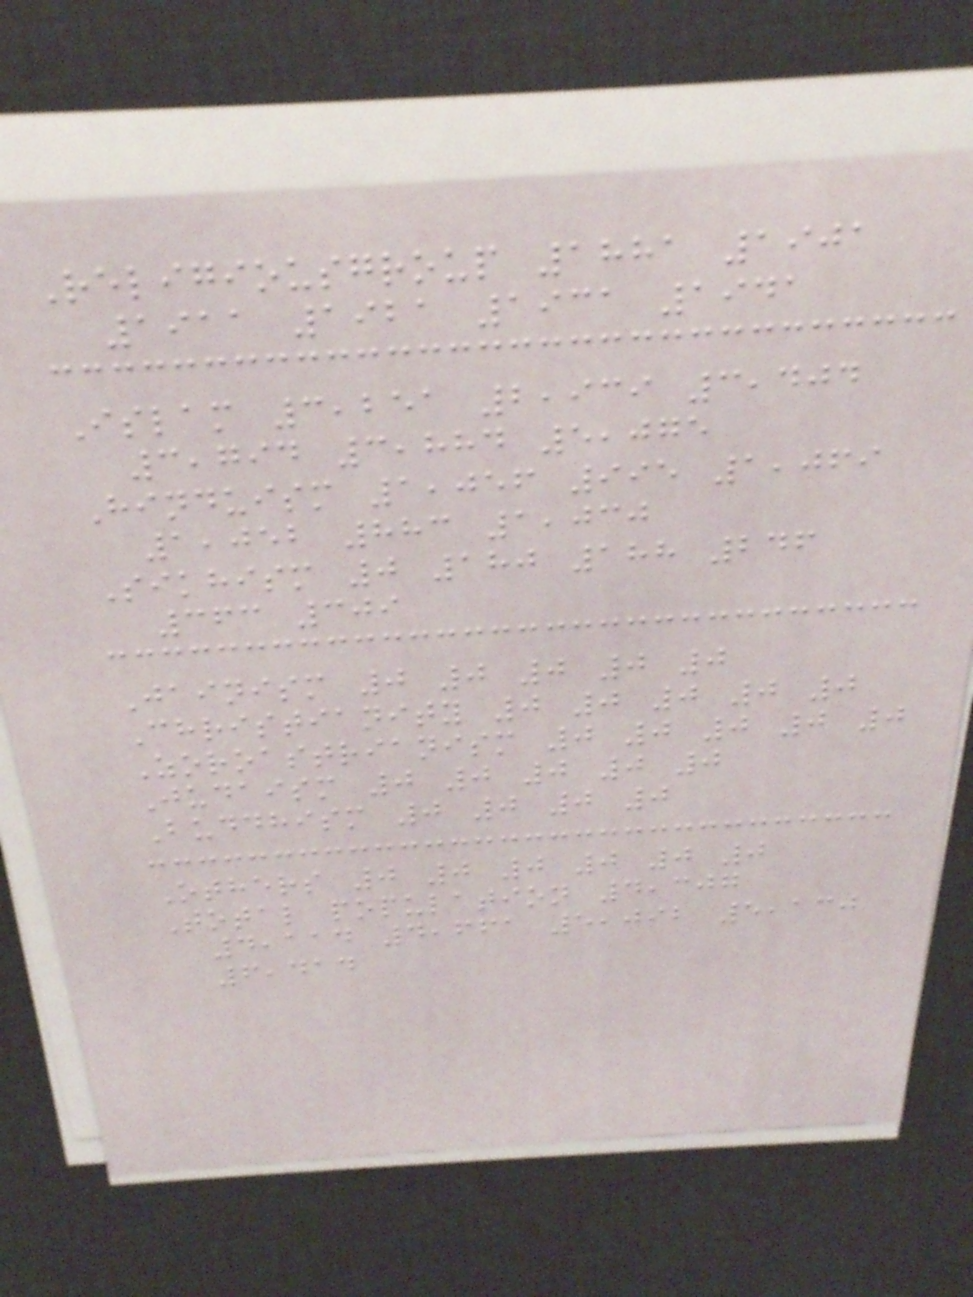Religiousgroup 1881 1901
1911 1921 1931 1941
Islam 3,251 2,939 3,404
3,794 3,884 5,075
Hinduism 1,056 995 1,069
1,052 883 1,030
Sikhism 0 180 188 246
363 309
Jainism 0 0 0 0 0
Christianity 0 0 0 0 0
Zoroastrianism 0 0 0 0 0
Judaism 0 0 0 0 0
Buddhism 0 0 0 0
Others 0 0 0 0 0 0
Total population 4,307
4,114 4,661 5,092 5,130
6,414
